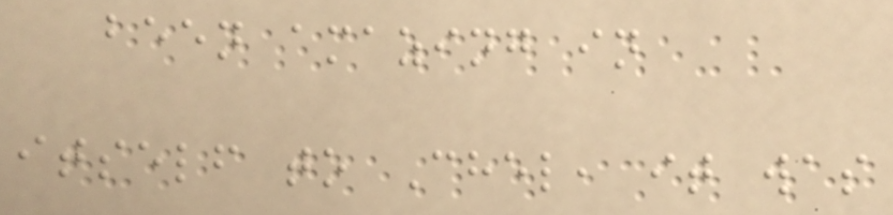been amazing in
itself to Chel, it was
